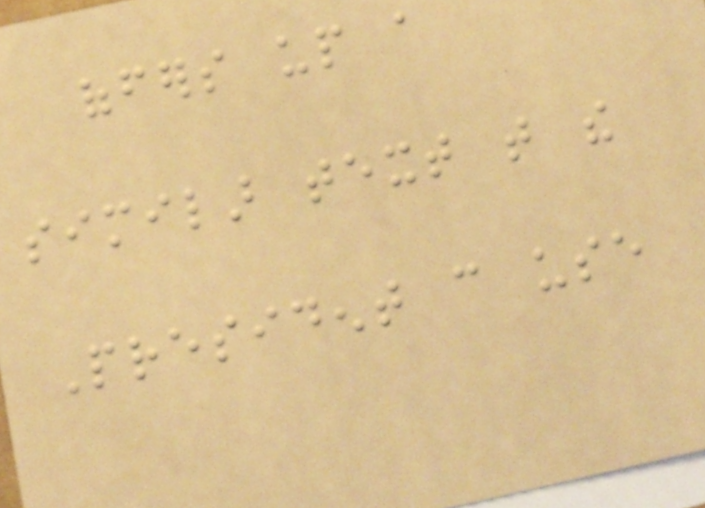offers up a
similar text that the
President can use
